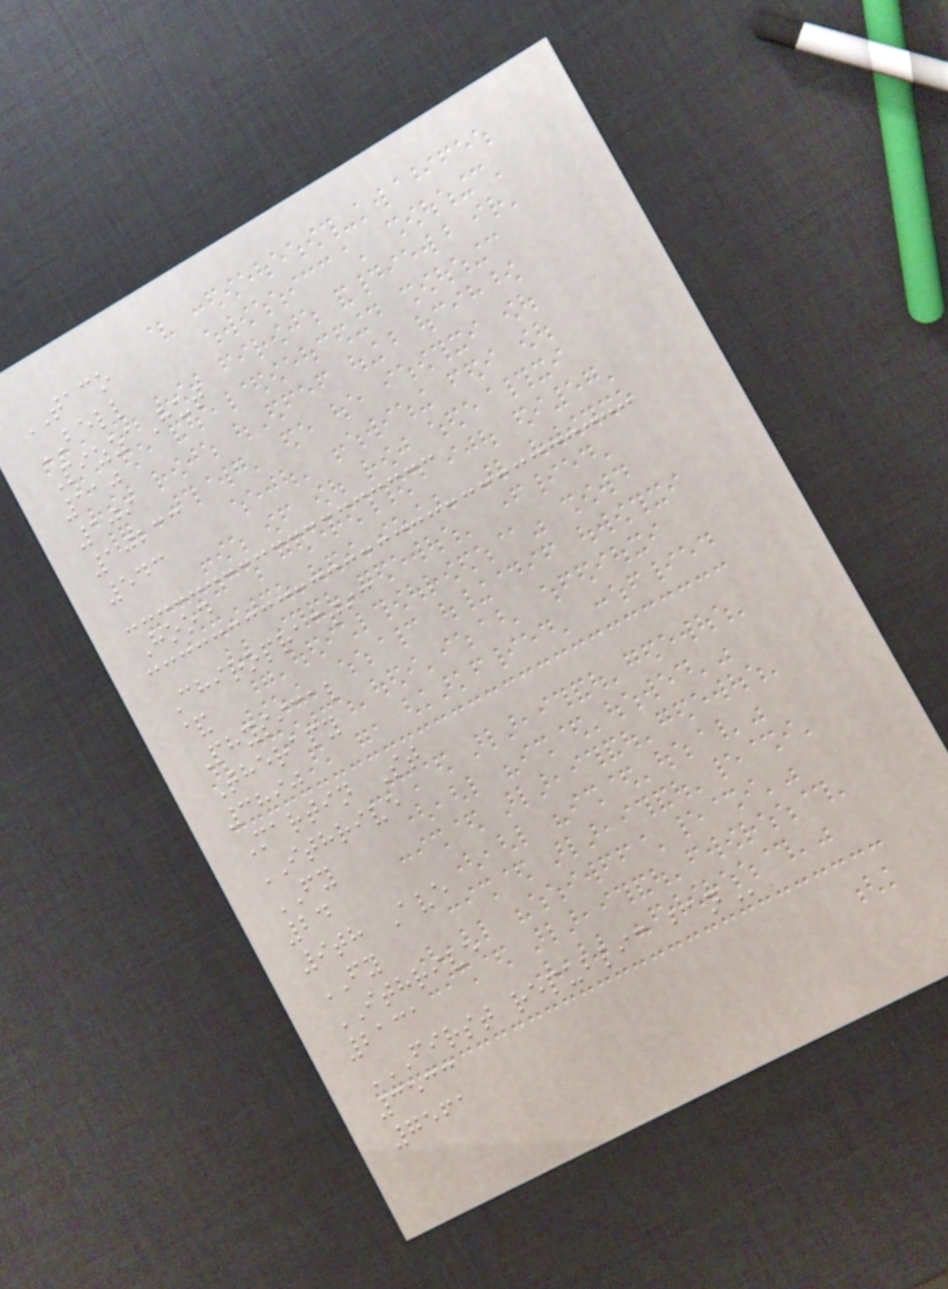TACO
BELL
PizzaHut
110
109
10233
543
Hood
Chiropractic
&
Physical
Therapy
3890
Martin St
ITHRIVE
FY
24
9th Ave
FY
ITHRIVE
2131
FIRST REPUBLIC BAN
3533
7561
